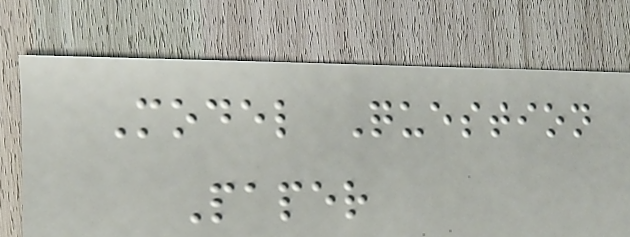Model Question
Paper
